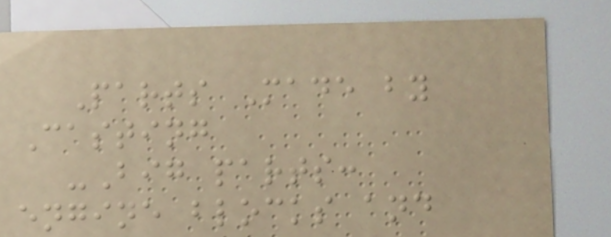Parts Made by
Casting
-Big parts:
engine blocks and
